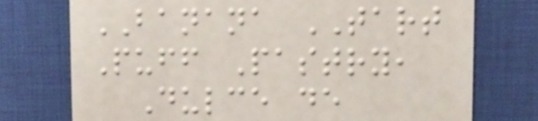BANANA TART
Puff Pastry,
Dulce de
